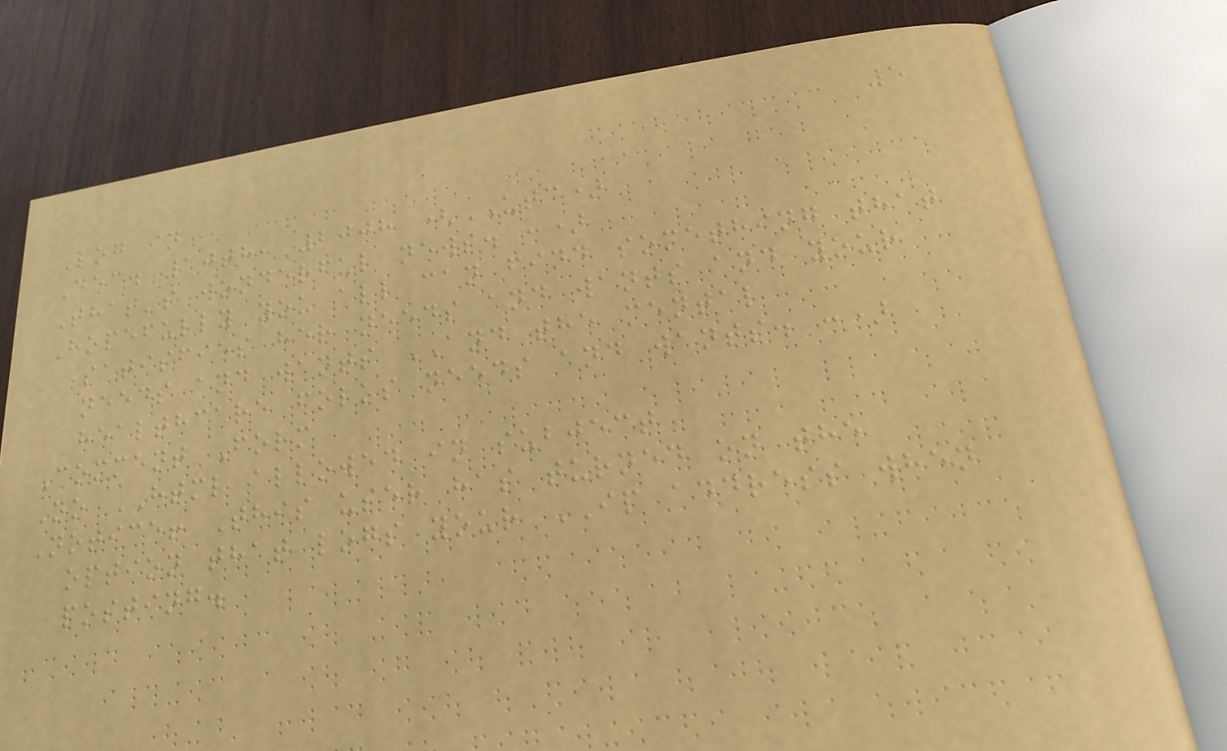5
Log in
Dec. 10th, 2008 (UTC)
That's wonderful news. :)
Hopefully you all can find something that
satisfies her needs and wants and your
needs and wants AND the mental
healthcare folks needs and wants. :)
Comment Form
No HTML allowed in subject
Notice! This user has turned on the
option that logs your IP address when
posting.
